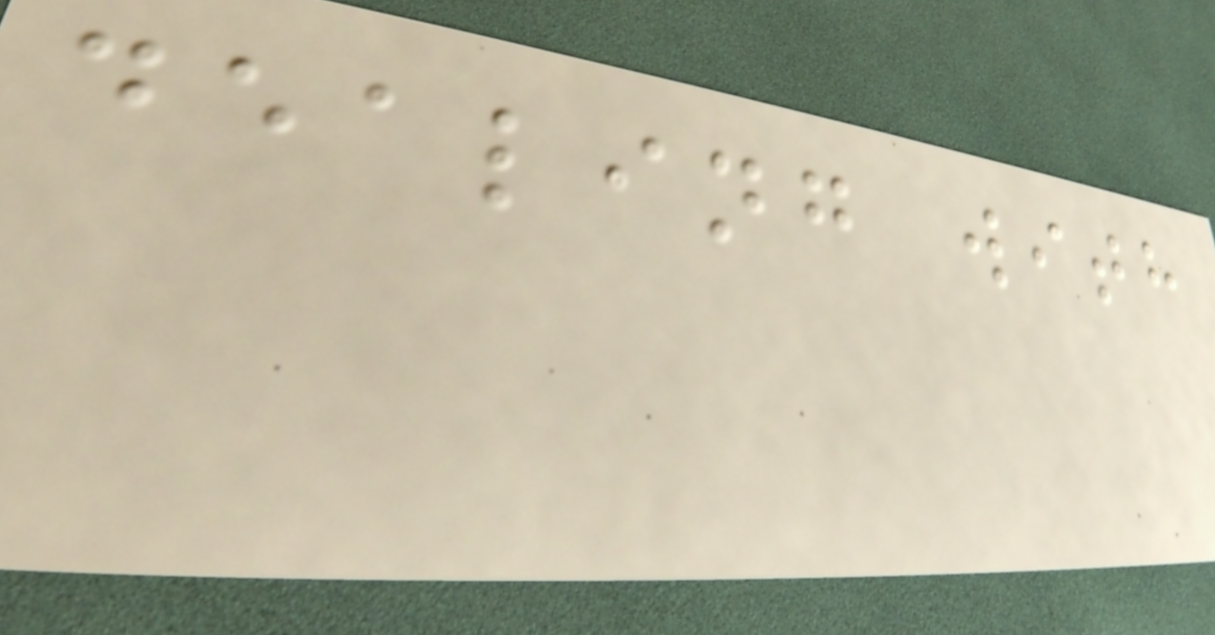dealing with
